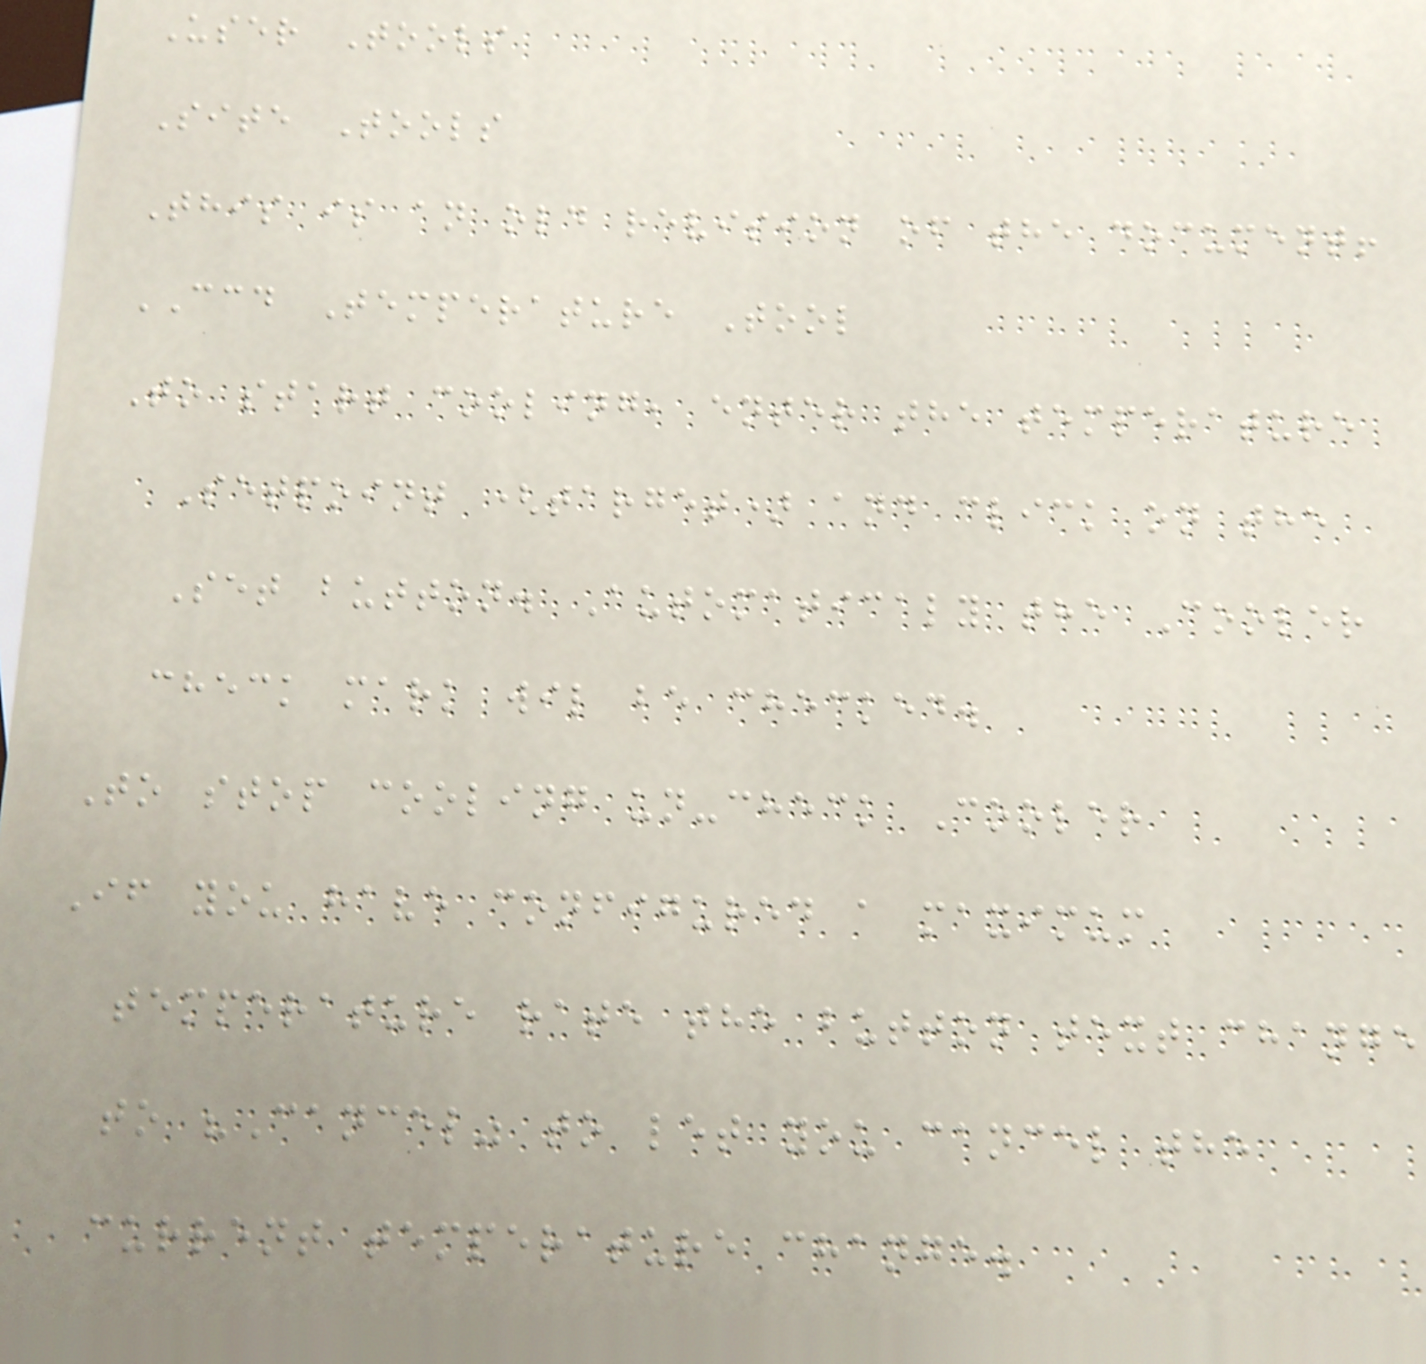User Tools
Site Tools
This is an old revision of the document!
CCD Temperature Tool
To start cooling, enter the temperature
Setpoint (target) and click on the
Set button. Automaticaly the Cooler
check mark wil be checked.
To stop cooling un-check Cooler
If you have configured a maximum
temperature rate the button text change
to "Cancel" to let you cancel the
current temperature change.
